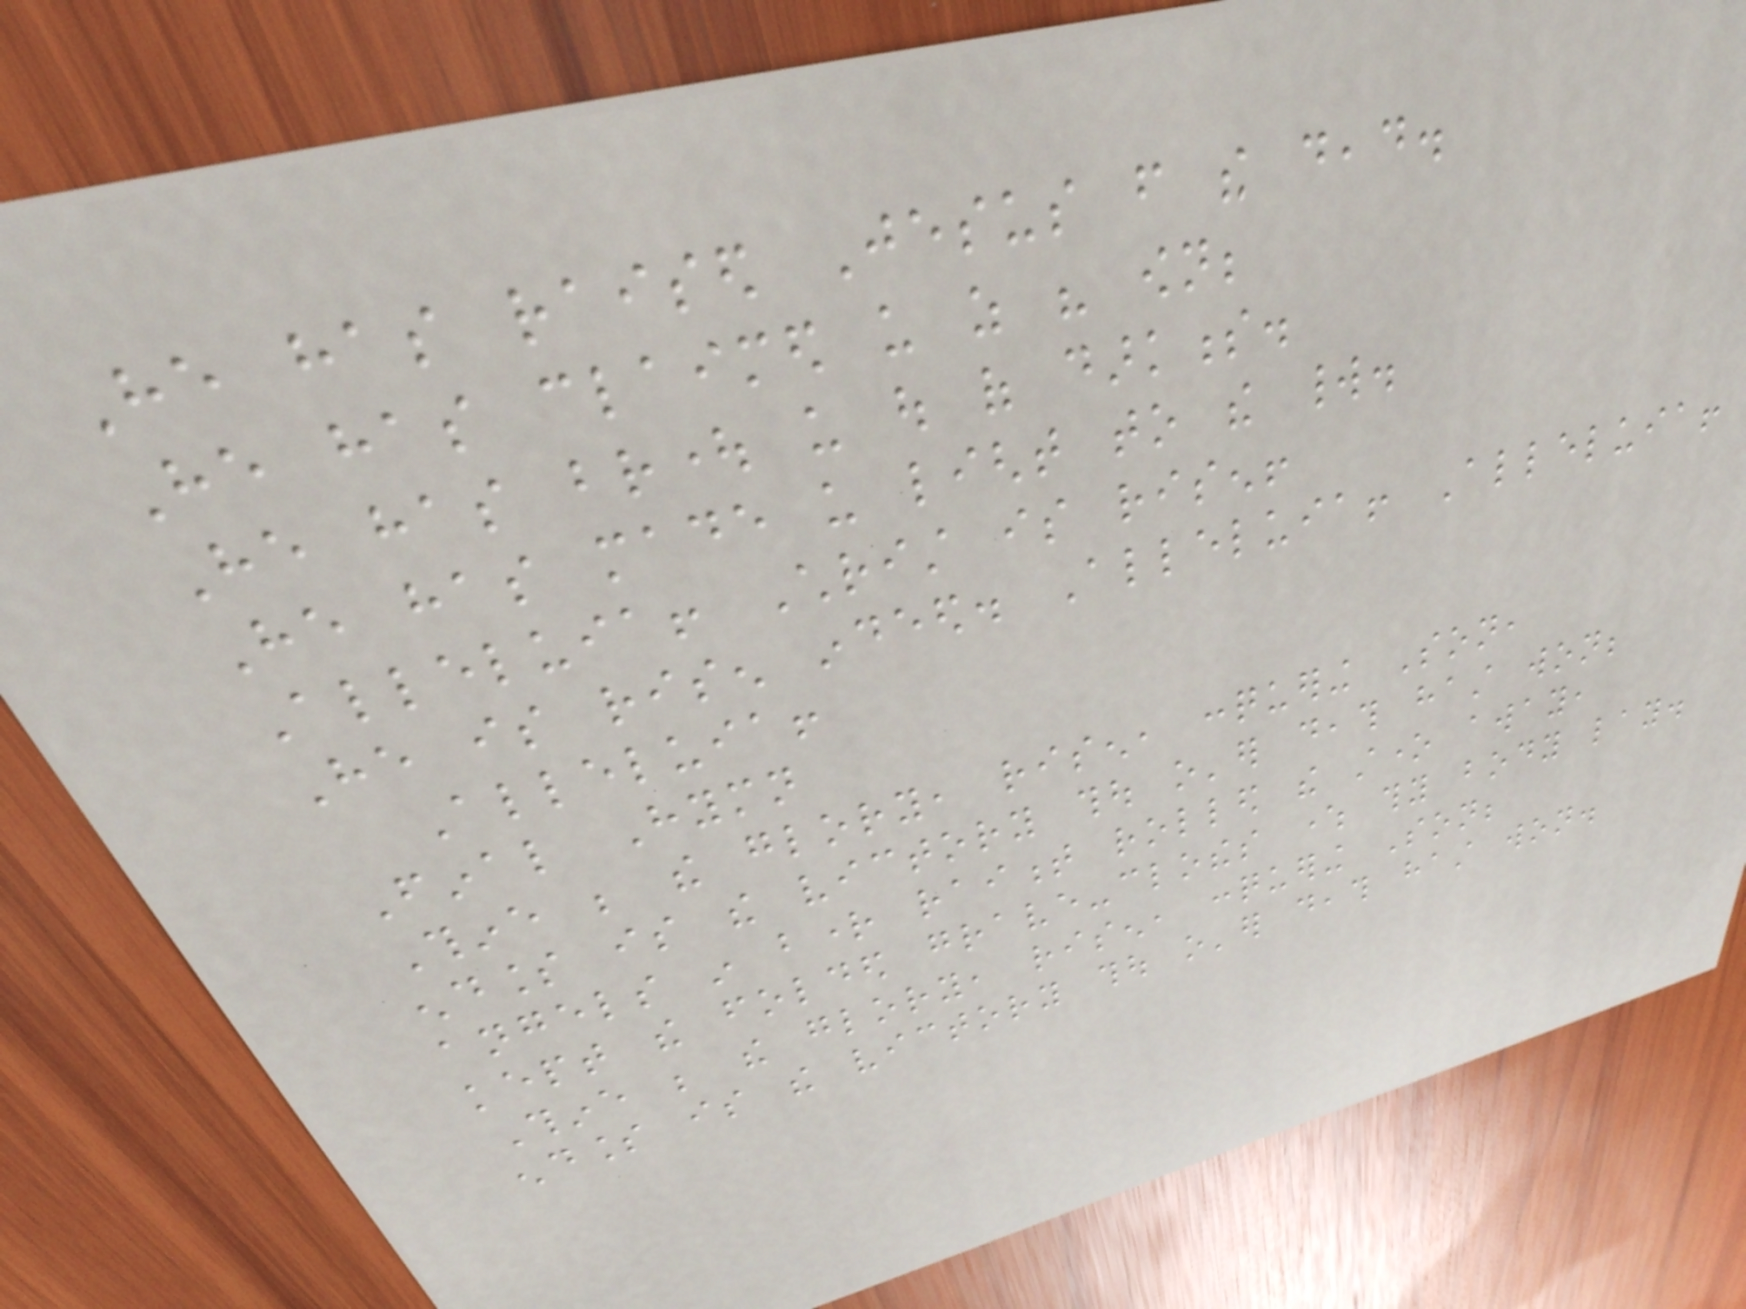He has raised Jesus from the dead.
He has claimed us as his own;
He has brought us out of darkness.
He has made us light to the world.
Alleluia! Christ is risen!
He is risen indeed. Alleluia! Alleluia!
Alleluia!
Final Hymn
Thine be the glory, risen, conquering Son,
endless is the victory thou o'er death hast won;
angels in bright raiment rolled the stone away,
kept the folded grave-clothes where thy body lay.
Thine be the glory, risen, conquering Son;
endless is the victory thou o'er death hast won.
